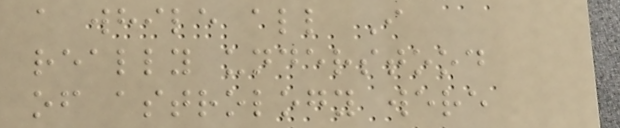a while all I
really understood
of astrology were
